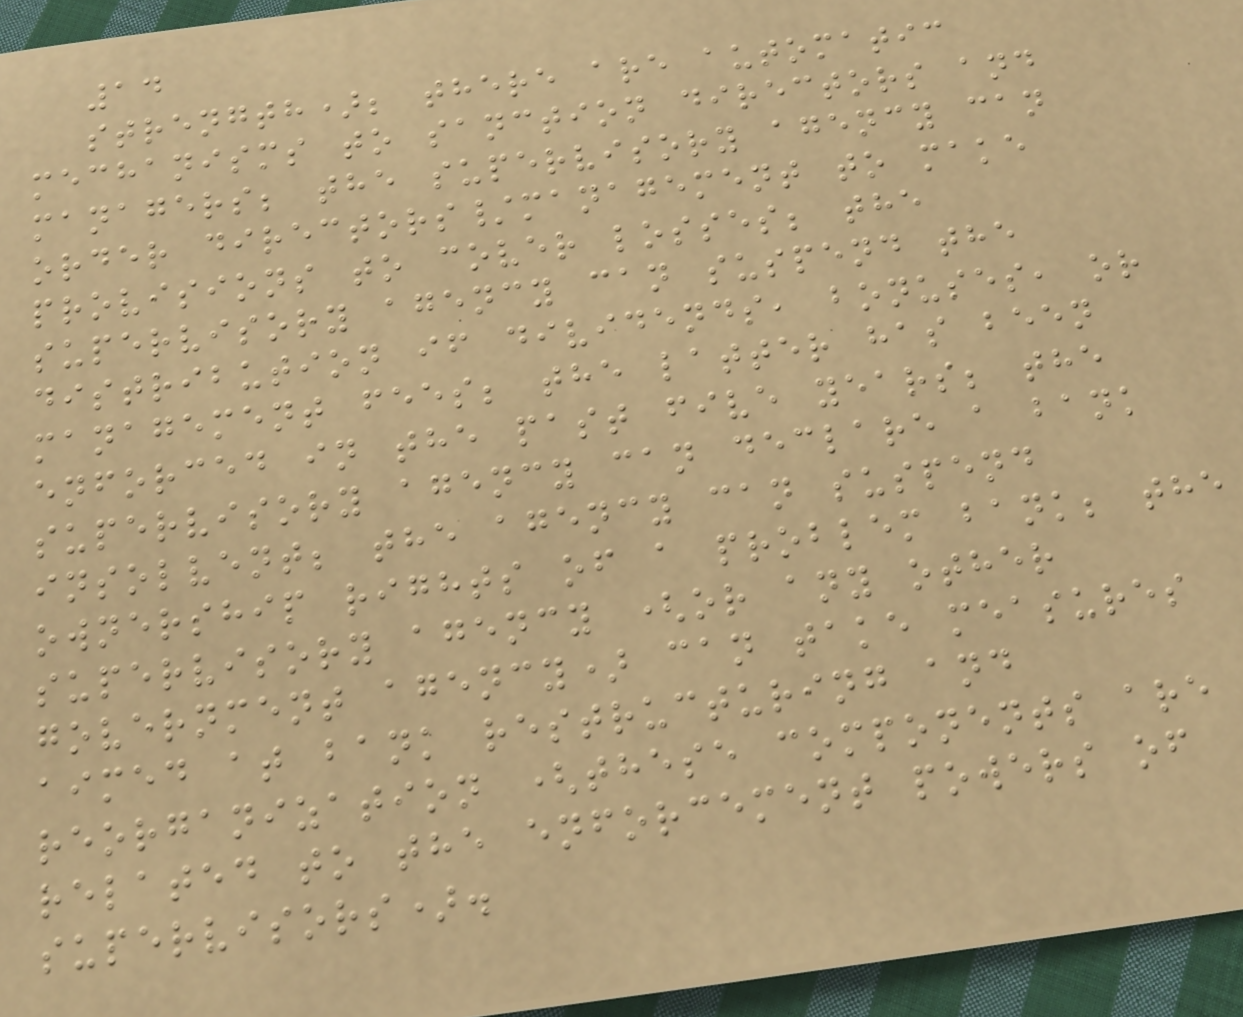14
strength); there are automatic
mechanisms to sanction directors and
managers; the supervisory agency can
order directors/management to make
provisions to cover losses; the
supervisory agency can suspend the
distribution if dividends, bonuses, or
management fees; the latter has been
enforced in the past five years; the
supervisory agency can declare a bank
insolvent; the agency can suspend
ownership rights of a problem bank; the
supervisory agency (or any other
government agency) can take measures
aimed at bank restructuring and
reorganization (these components are
related to the enforcement powers of
supervisors).
